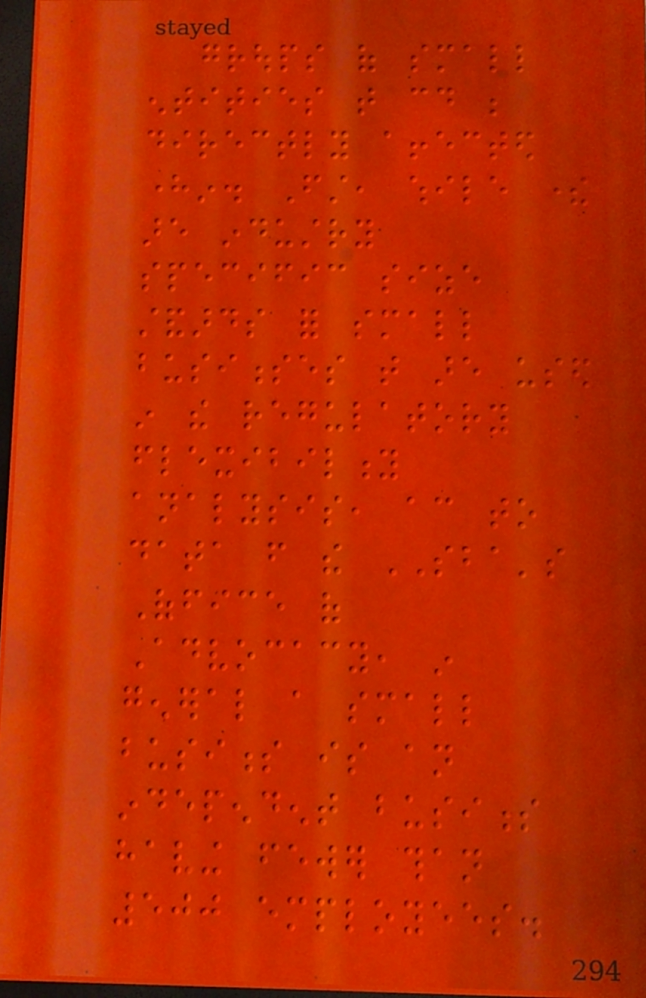groups of small
entities that could be
directly affected
herein. First, while there
are industry
specific size
standards for small
businesses that are used
in the regulatory
flexibility
analysis, according to
data from the SBA's
Office of
Advocacy, in
general a small
business is an
independent business
having fewer than
500 employees.
